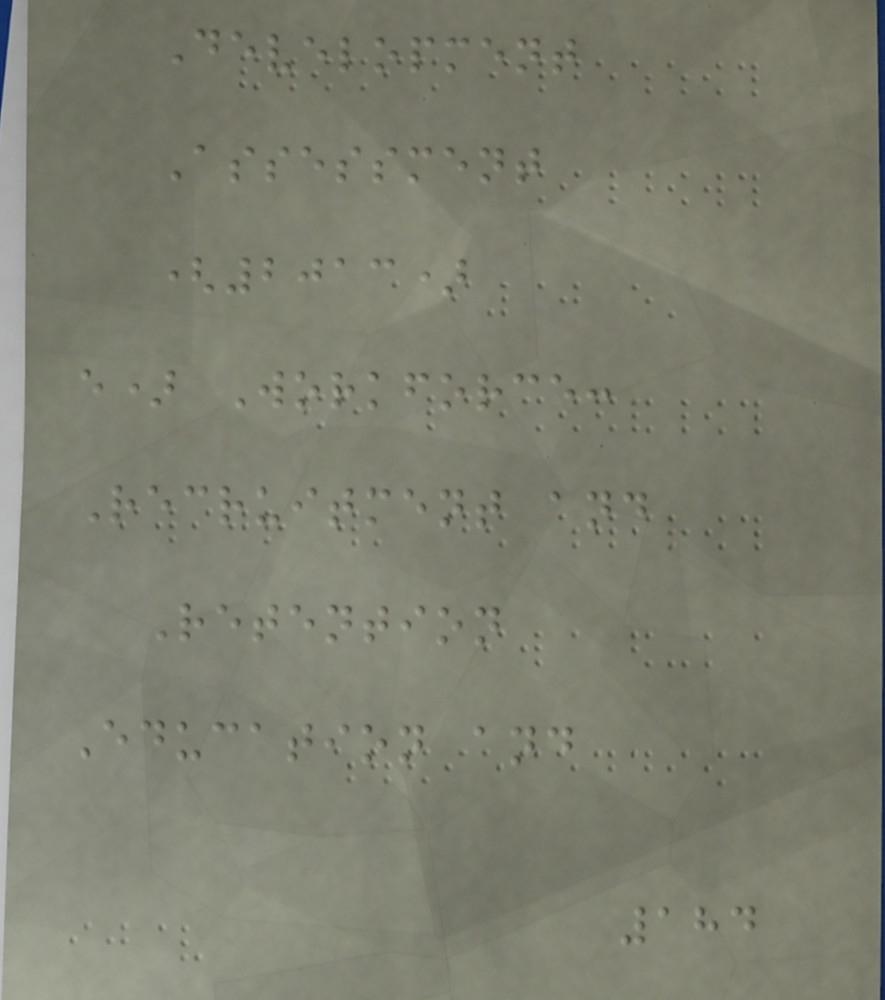Development
Assessment
(2013)
e) Workforce:
Recruitment and
Retention
Education and
184
